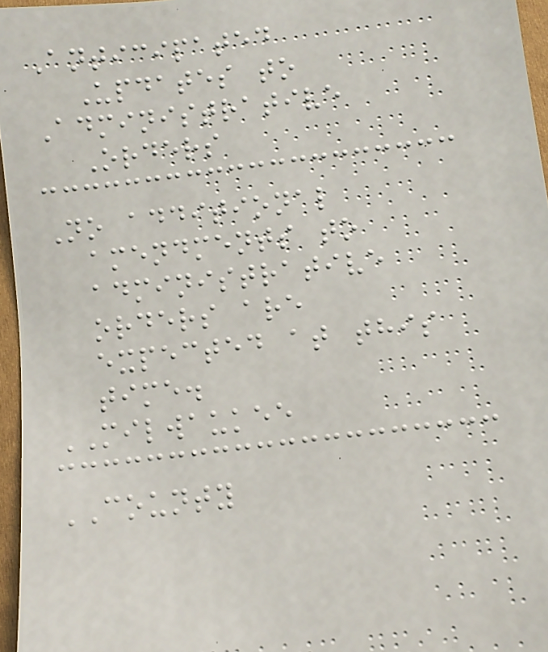Anticipated
Updates to
Administrative
Orders
No additional
amendments to
administrative
orders are
expected at this
time.
MILWAUKEE
COUNTY
